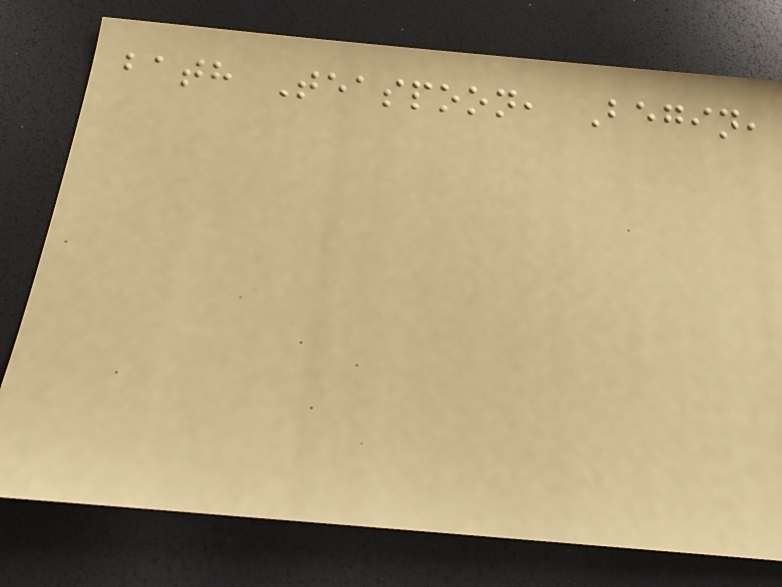bath Teaspoon, Begin,
